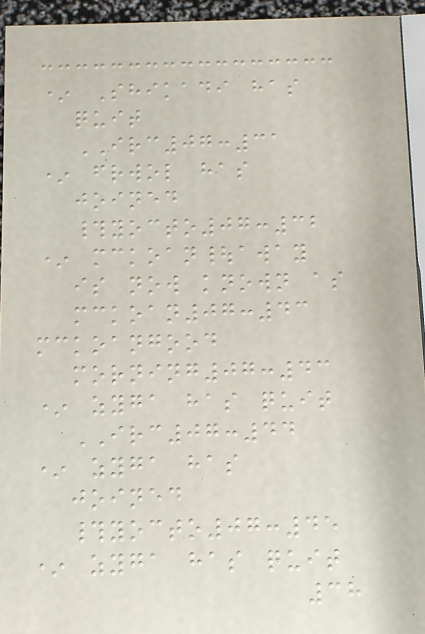* Shikadi has
quit
IRC07:31
* frwol has
joined
#yocto07:32
* mckoan|away
is now known as
mckoan07:43
mckoangood
morning07:43
* zyga has quit
IRC07:44
* zyga has
joined
#yocto07:45
* zyga has quit
38
